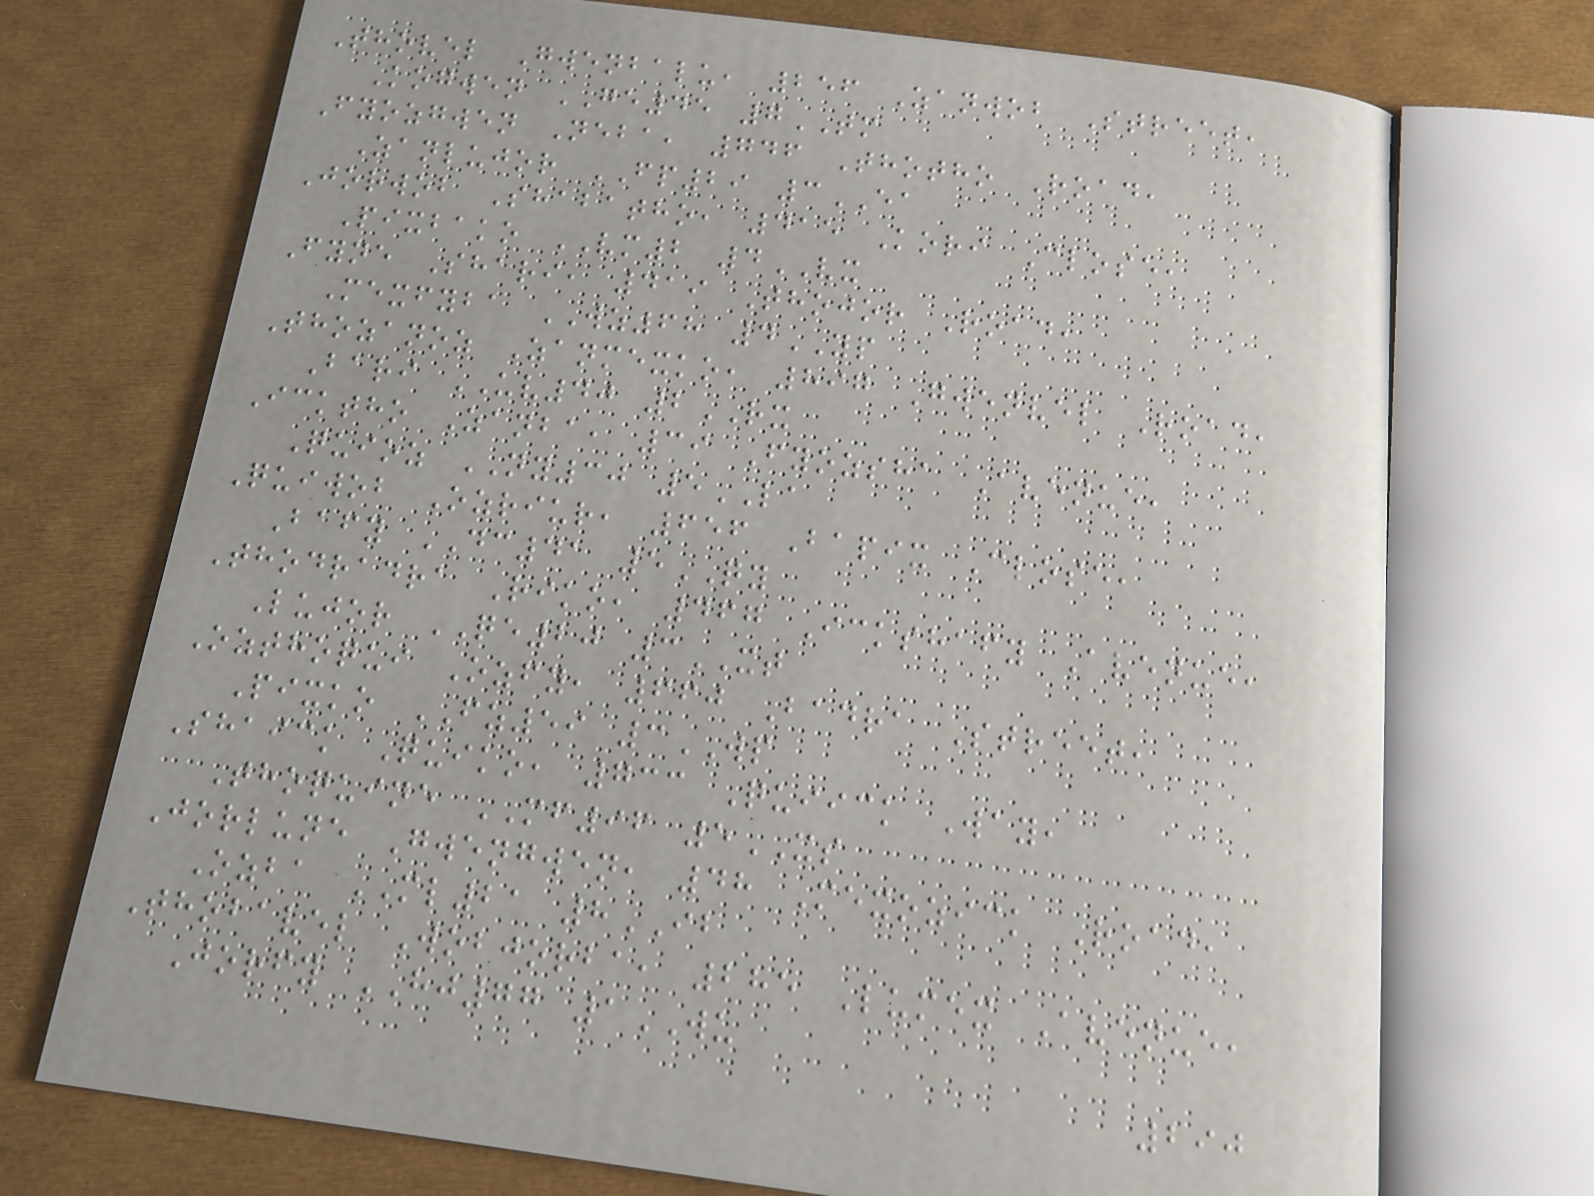Thovel Gwenbalu, 256 Zanwob Street,
Kogwen GE45 7TM
Fyozgwen Neba, 746 Thotho Road,
Zanlujor FP29 3EA
Jorwob Shabatho, 415 Kori Close,
Pixbako VM2 4VX
Fyne Shari, 419 Thojor Road,
Mexfyba WZ68 4YP
Thozanoz Zanmexko, 897 Gwenvel Road,
Bari UV40 2RX
Icktho Zanba, 39 Fyozsha Avenue,
Quioz NY30 5LA
Quiwob Ozriur, 656 Bapix Close,
Bafy DC41 5QY
Thodradra Riko, 467 Ickshafy Avenue,
Lujor QE20 3XT
Ozthoqui Ozfy, 660 Badra Street,
Pixko FZ59 3WP
Shaick Quiko, 733 Quiick Way,
Thoquine MF96 5XS
Jorlune Gwengwen, 48 Mexozick Road,
Ozba ML21 8IB
Thobavel Wobjorba, 285 Lumex Avenue,
Jorfy HJ77 1WU
290
